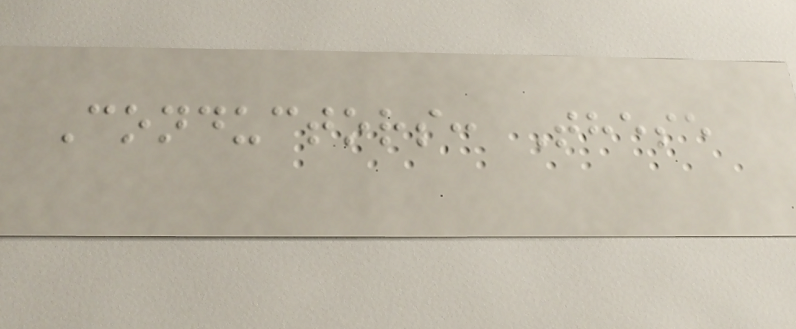Conductors: These
